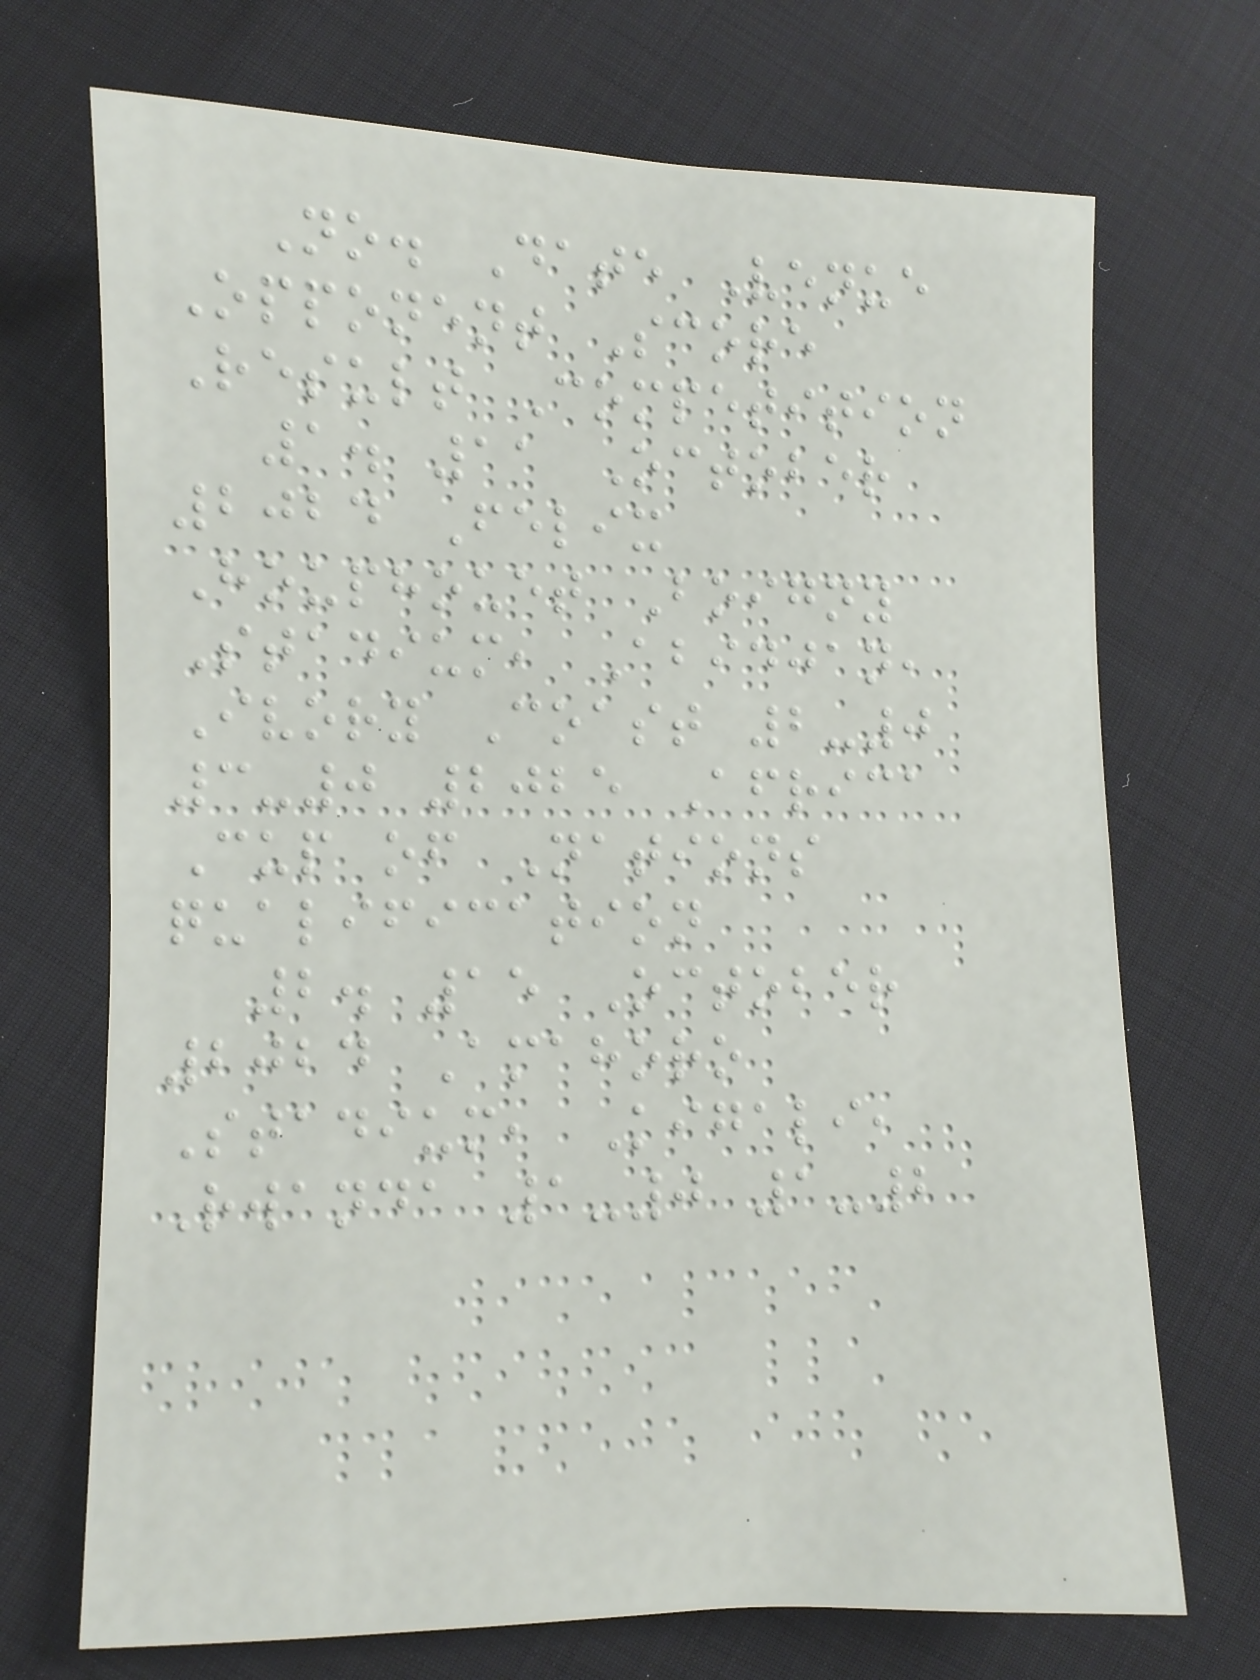No. Date Venue
Opponent Score
Result Competition
1. 11 October
2024 Felix
Houphouet Boigny
Stadium, Abidjan,
Ivory Coast 2-0
3-0 2025 Africa
Cup of Nations
qualification
2. 15 October
2024 Amahoro
Stadium, Kigali,
Rwanda 1-0 1-2
